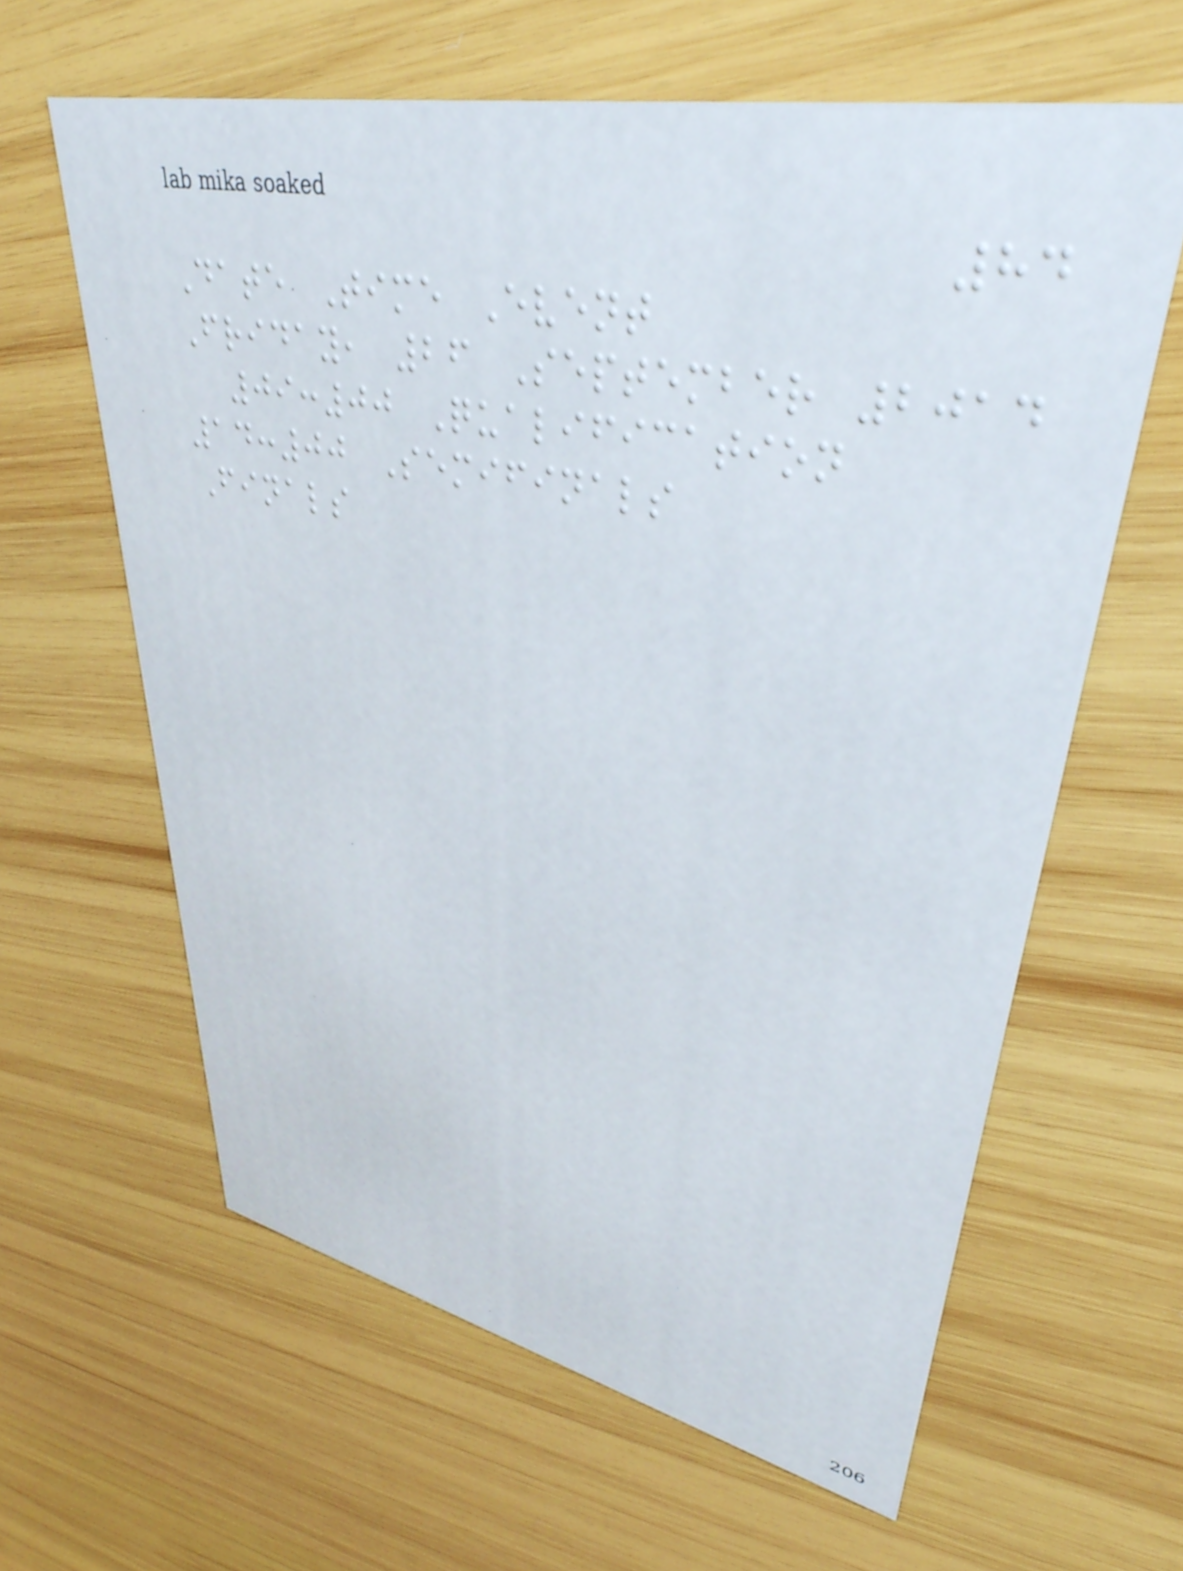84
Date Time Event
Friday, 26 September 2014
09:00 Qualification
14:00 Semifinals
Finals
